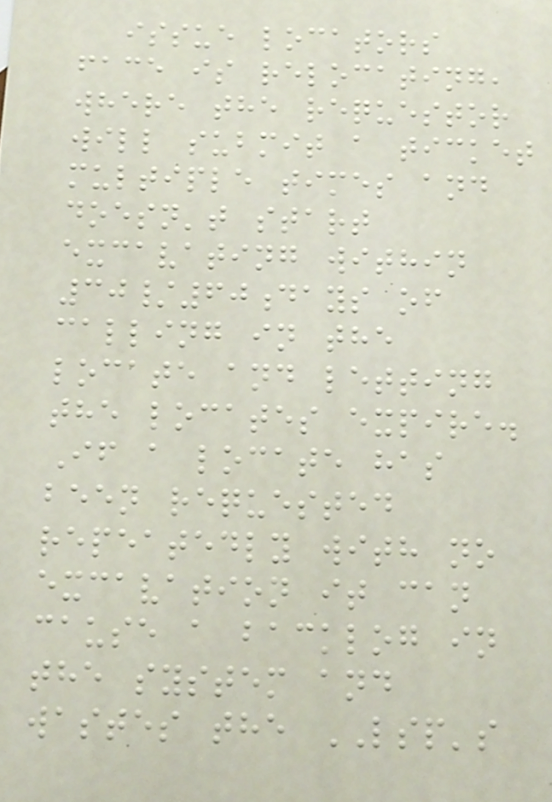issue locators
face is relocating,
where the requestor
will submit a ticket
multiple times and
doesn't start
excavating within
30/60days of
calling in the
locate and letting
the locates expire.
If a locate has
been requested
repeatedly with no
excavation it can
cause a backlog in
the system and
wastes the LSP's
